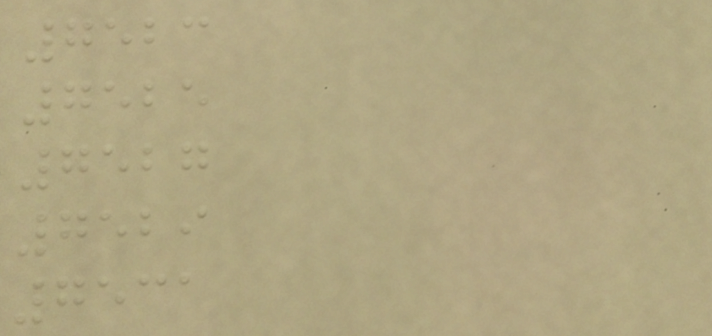7523
7525
7527
7529
7531
